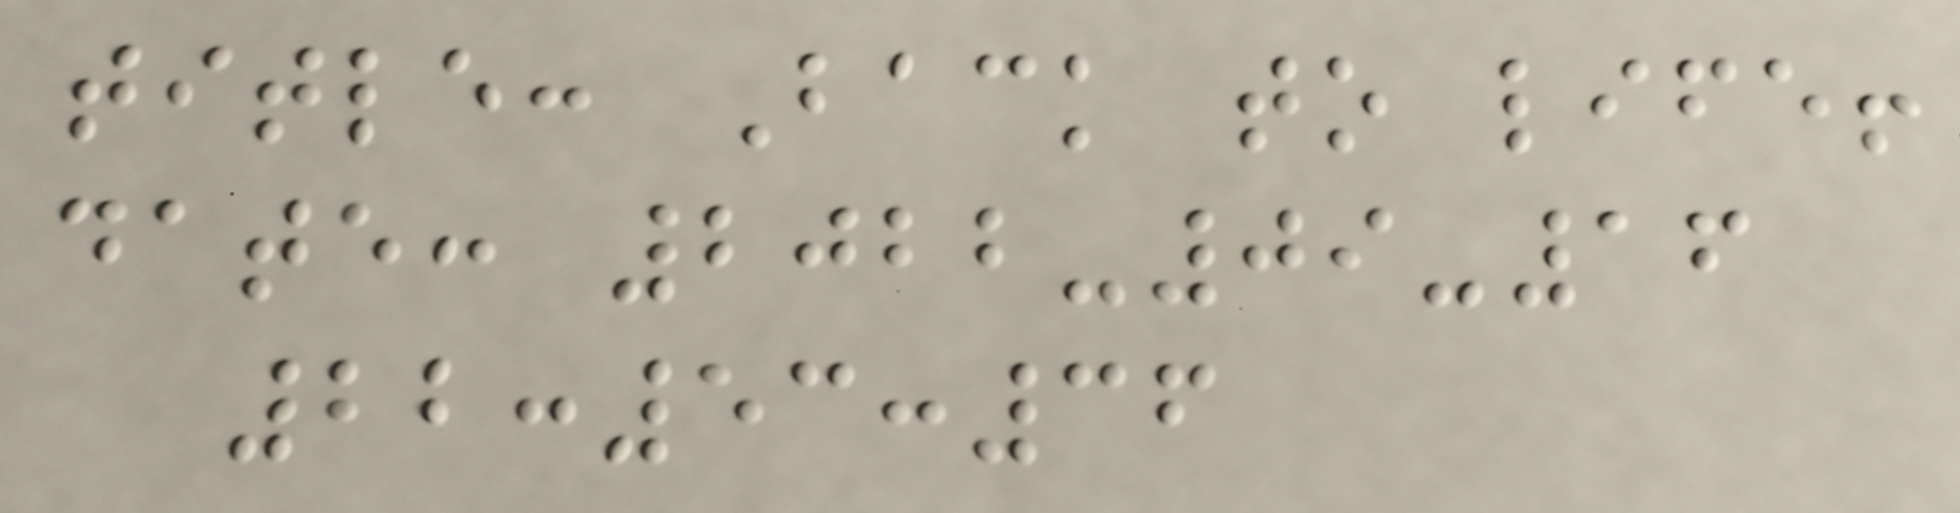title: Back to life!
date: 2022-09-16
22:53:36
